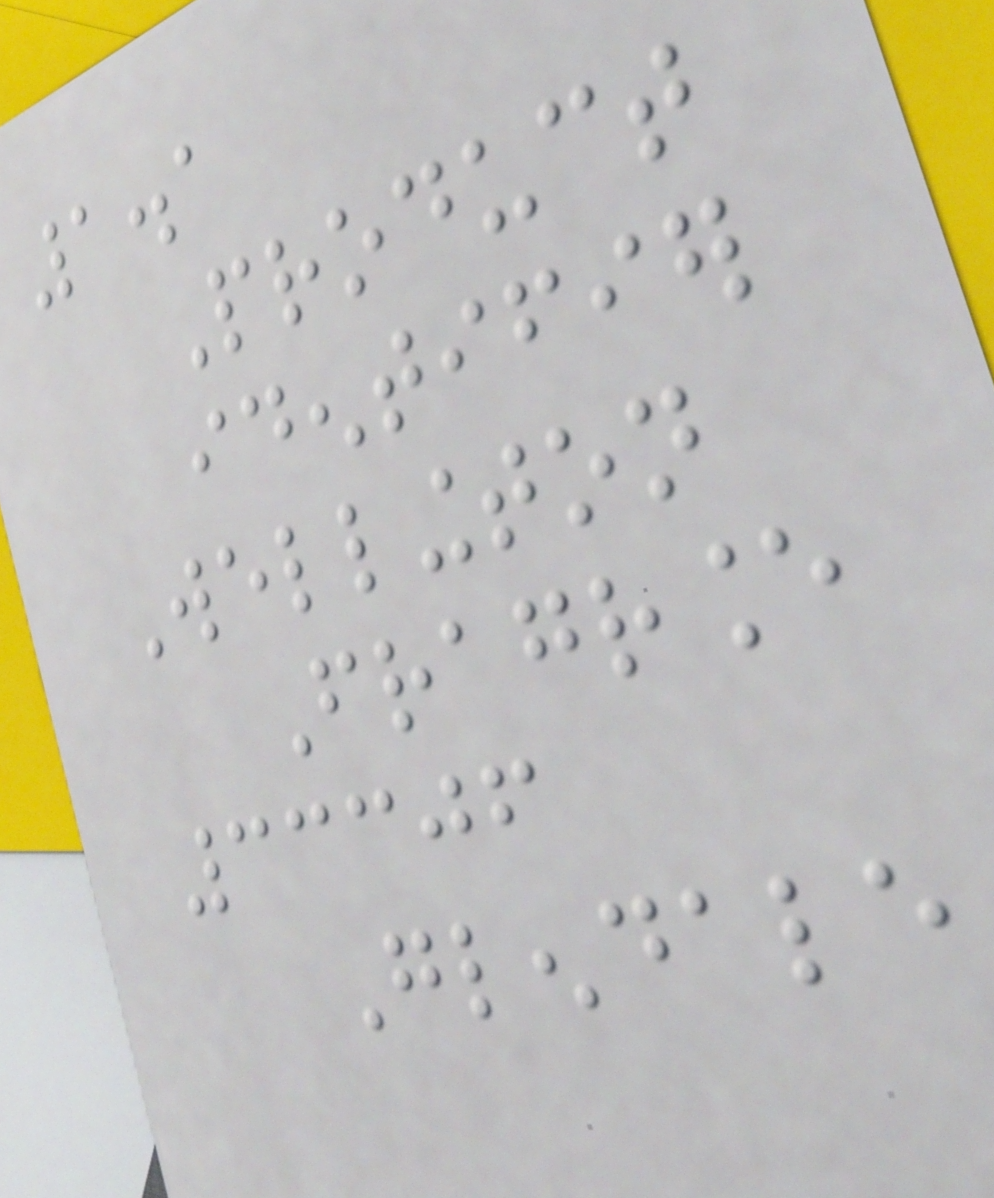1.1
Product
identifier
Wellington
Fragrance
33306
Glendale
